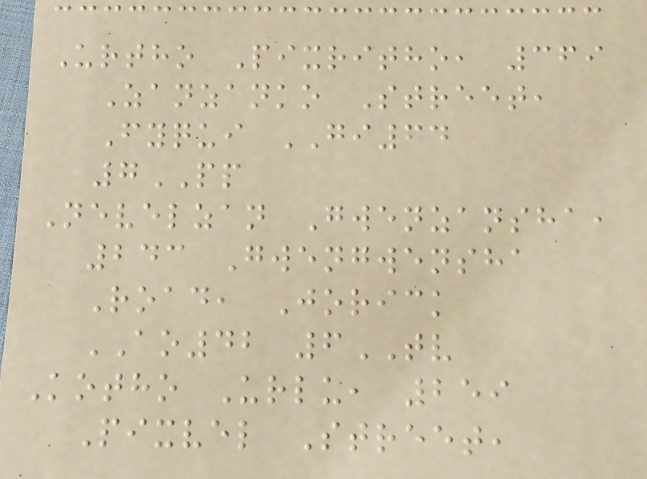Urtho Pixritho, 369
Zanzanko Street,
Fyqui GI64
7PP
Nevelzan Gwenzansha,
243 Gwengwensha
Road, Jorick
AO42 6TV
Kotho Urlu, 259
Pixvel Street,
